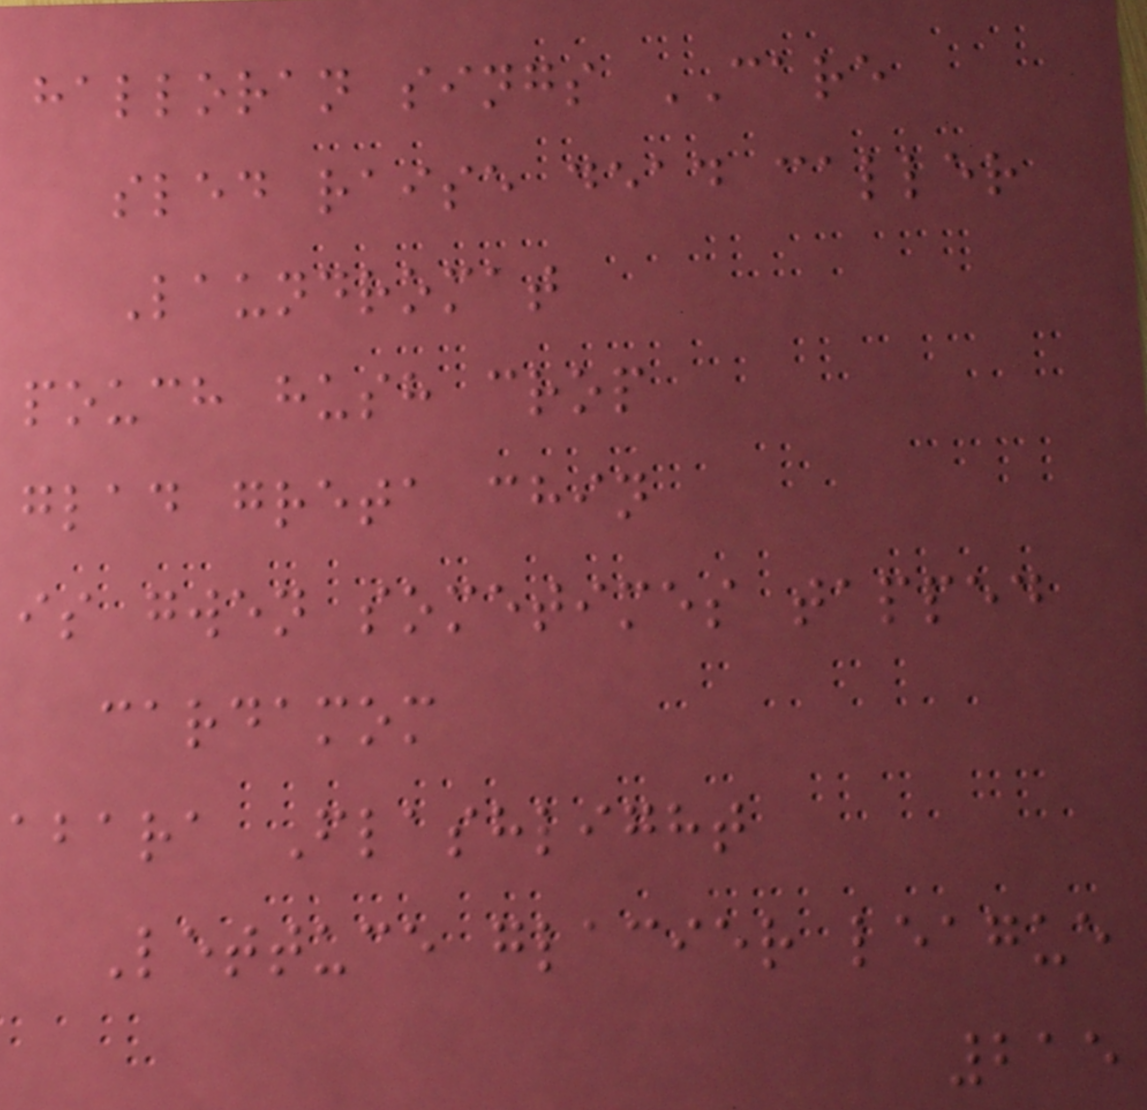halloran sings CARE
sled raise dead caller
Laundromat
pouch hush crop
glad greta chin
is gwen sometimes tapped
cardamom
abara Flashlight
Lettuce glacier league
215
